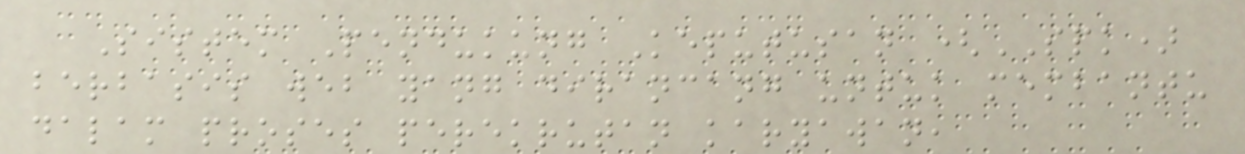Sistem Pendukung Keputusan (SPK)
berbasis web yang dirancang untuk membantu
dalam proses perekrutan karyawan,
